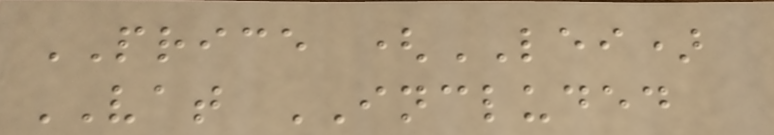PRICE (LEI)
VAT INCLUDED
